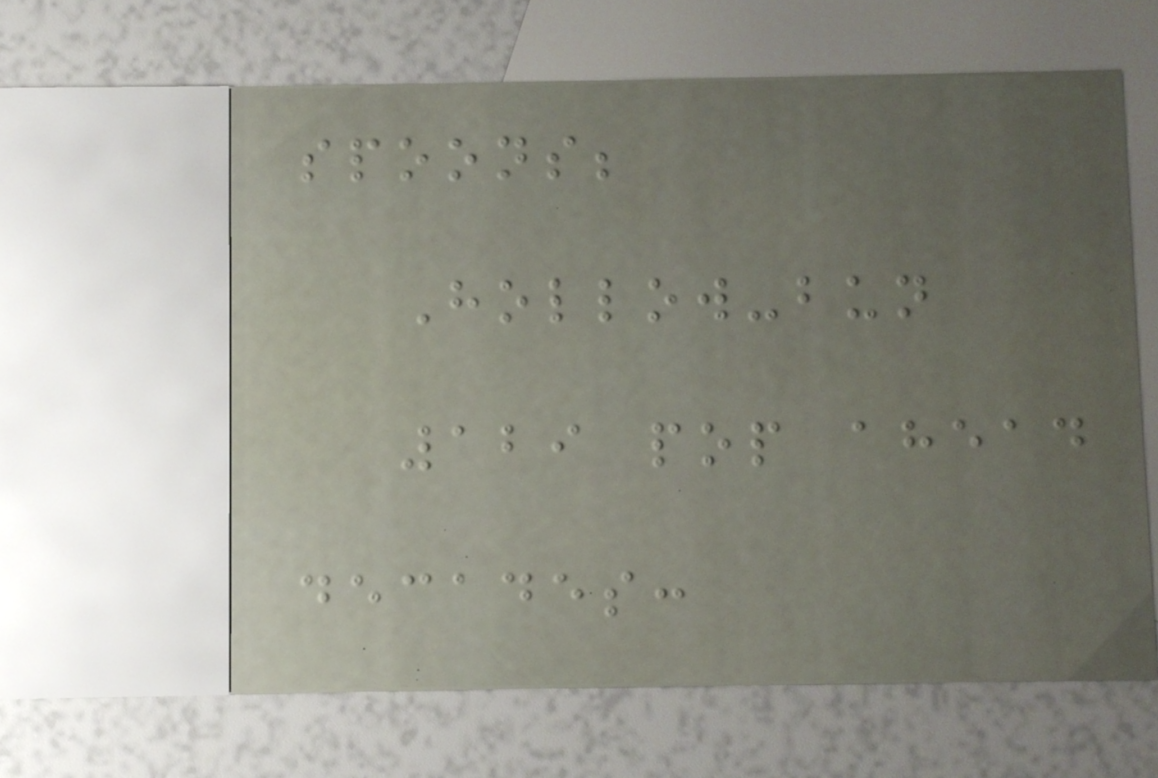spoons;
Hollow-bun
129 pop ahead
decades:
